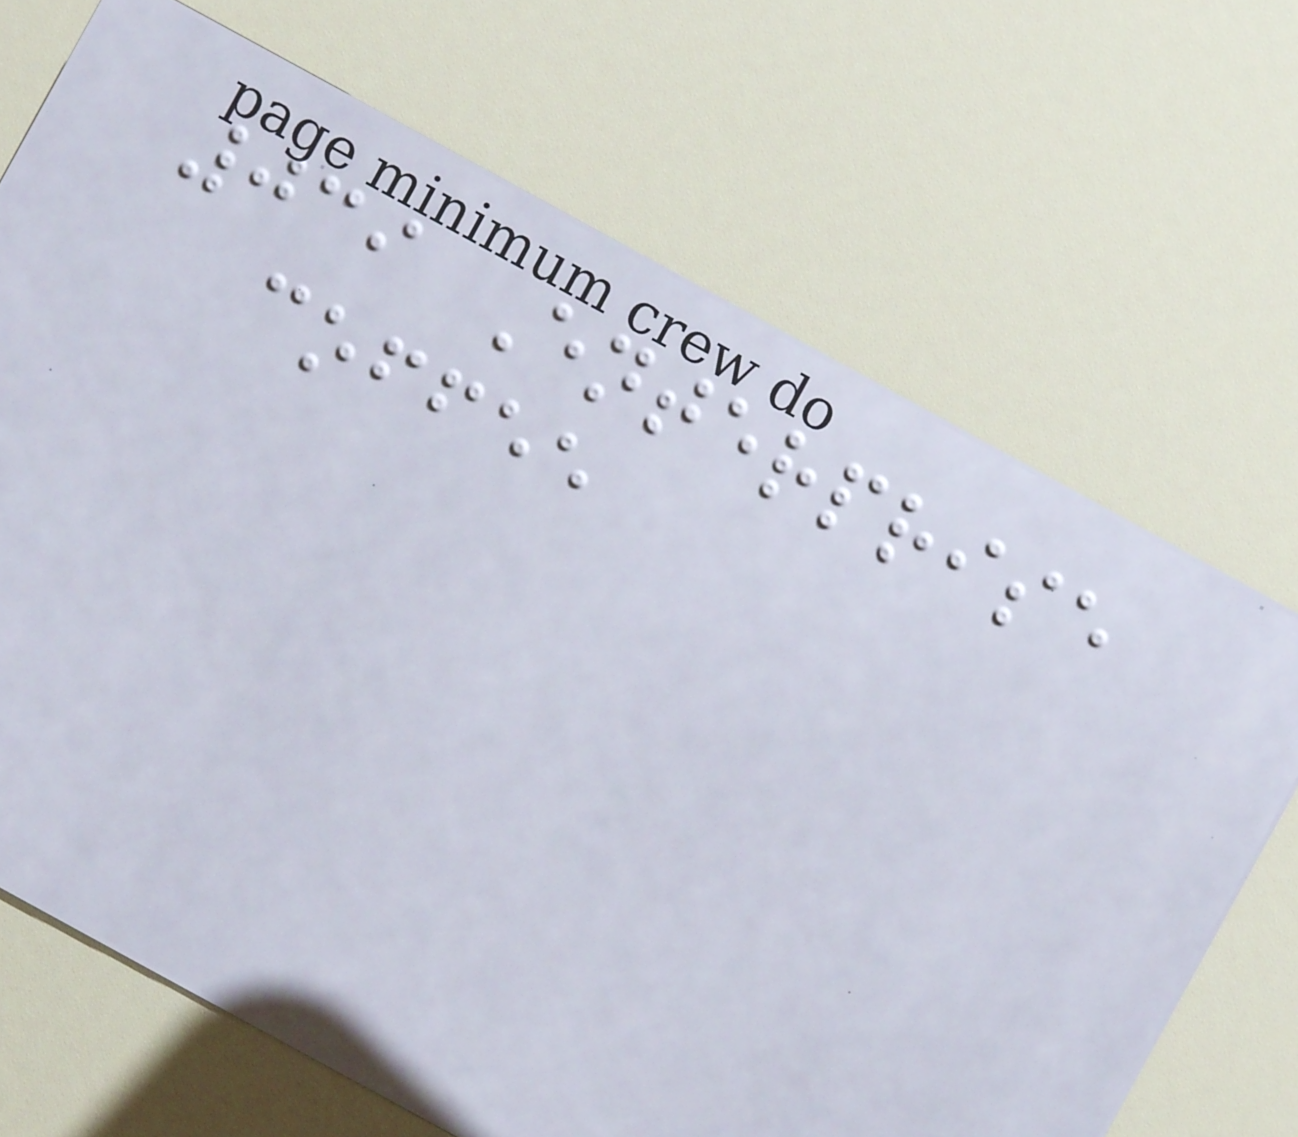039 Enterprise
coffee
